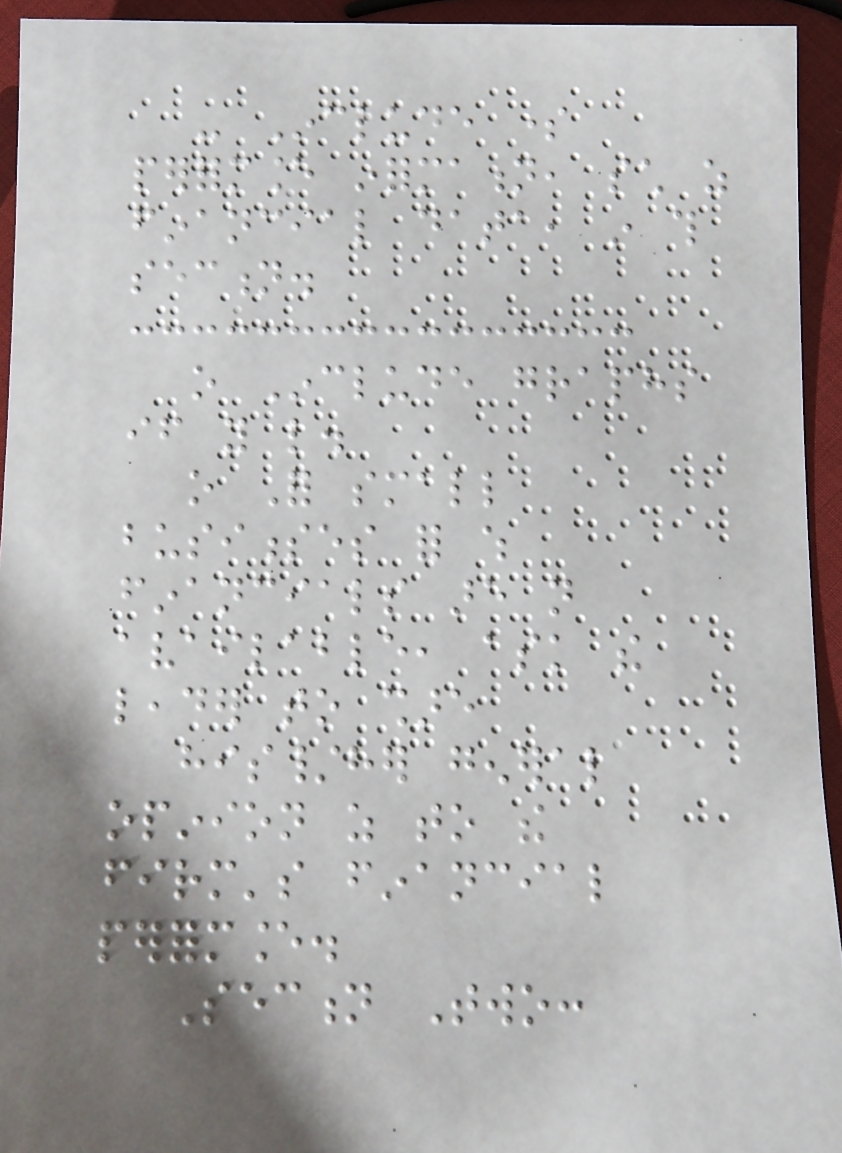- Include some
performance information, such as
financial data, in this
section.
o Include graphs
if you like.
o For small
businesses for which
financials are not
available, ask the
leader to share
his/her general
opinion as to the
firm's financial
performance.
Section Two:
